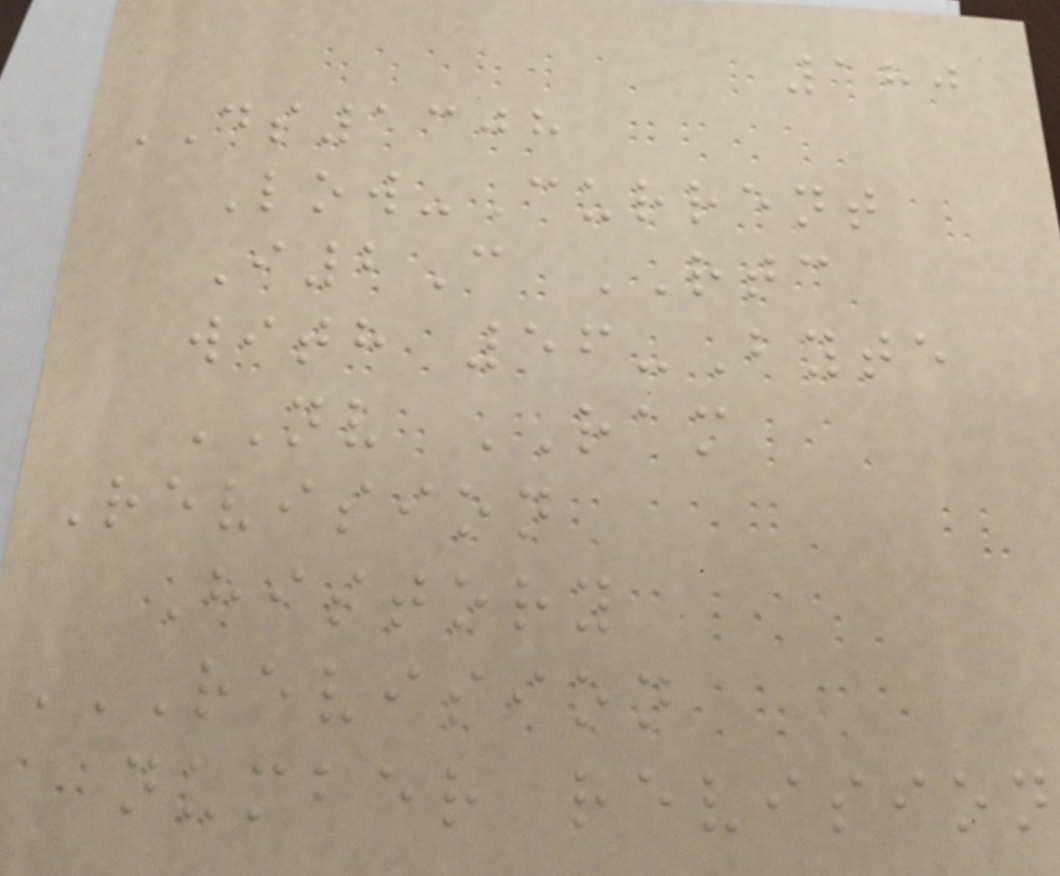180
DS1308
Low-Current
I2C RTC
with 56-Byte
NV RAM
Revision
History
REVISION
NUMBER REVISION
